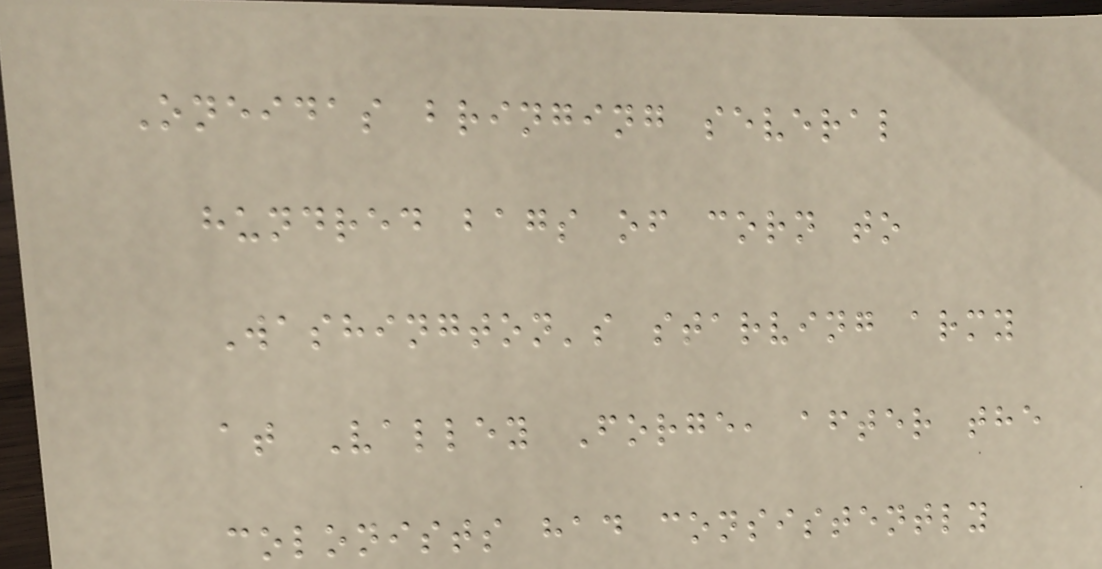Oneidas bringing several
hundred bags of corn to
Washington's starving army
at Valley Forge, after the
colonists had consistently
